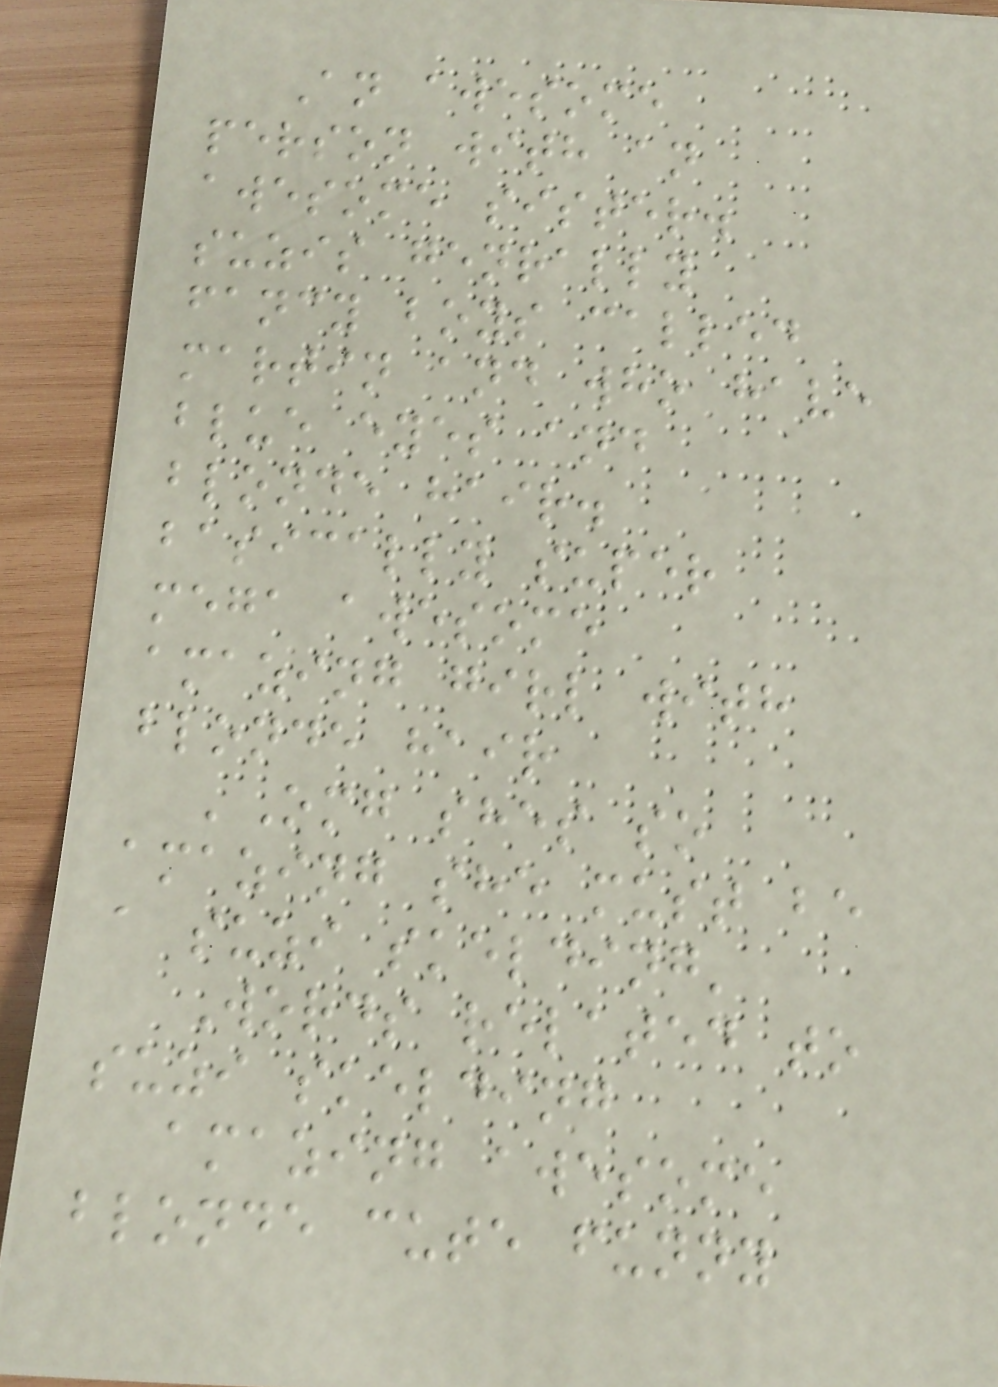An awesome
person with an
awesome sister.
suzis genrally
fancy boys called
martin and who have
blue eyes and
blonde hair.
basically super
mega awesome
amazing girl with
blonde hair
'Omg shes so
amazing she must be
a suzi skelding'
Words related to
suzi skelding
amazing awesome
blonde cute funny
